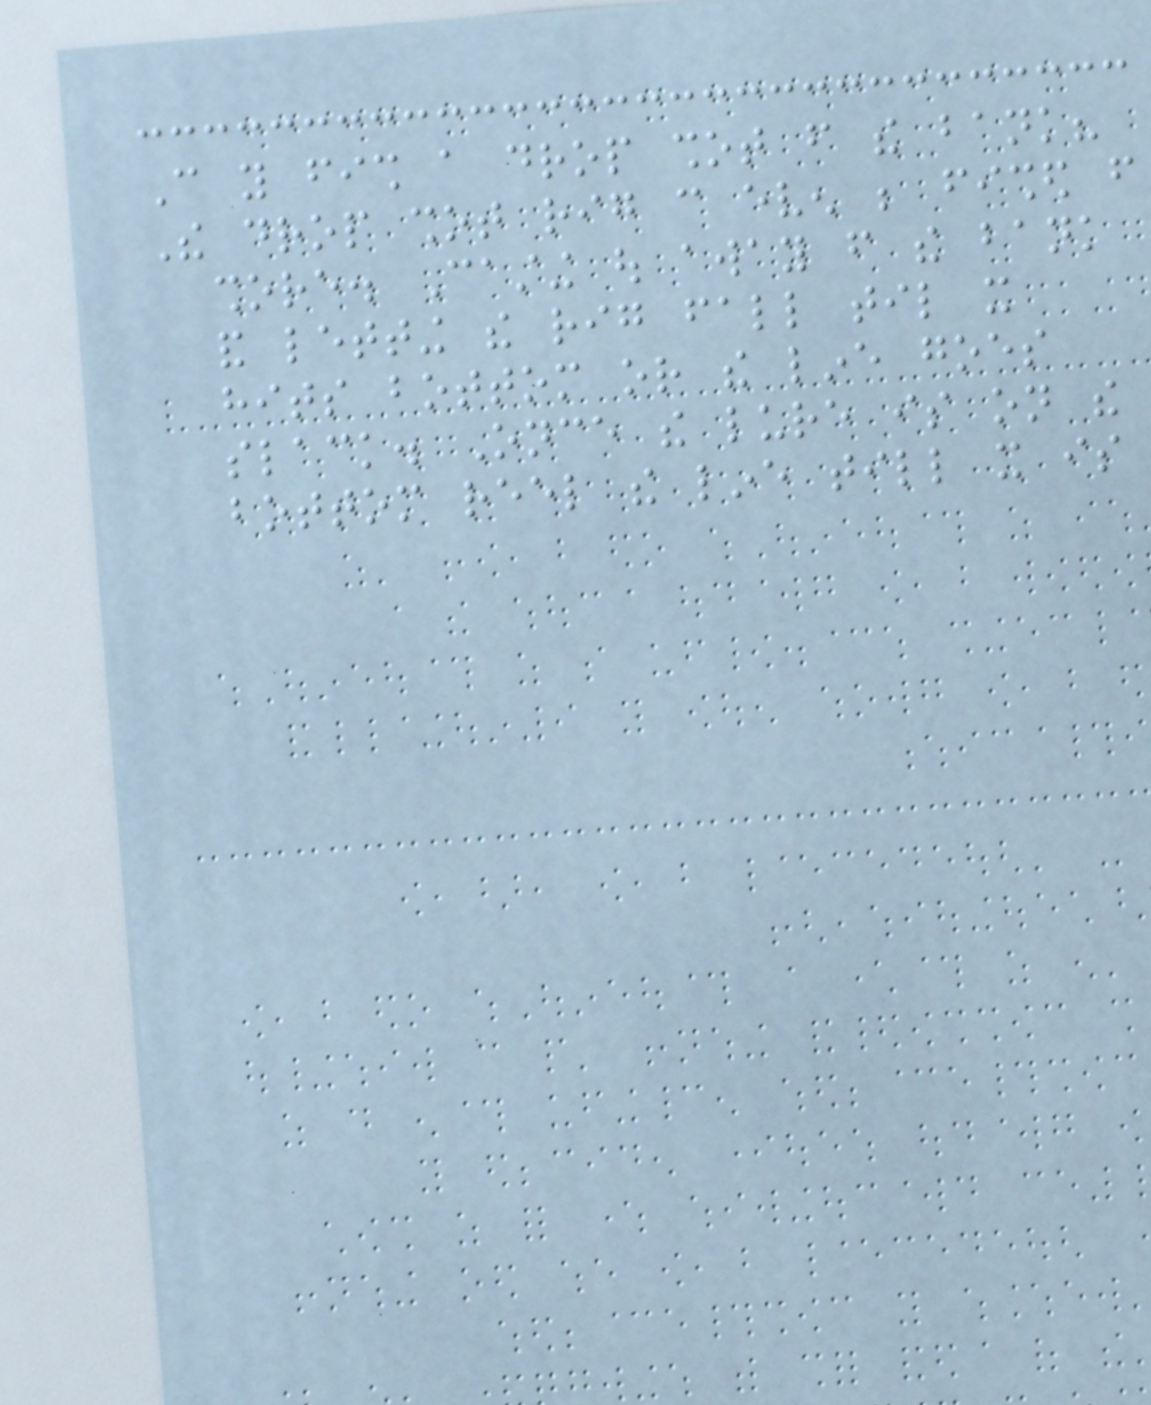Can you fish a drop shot from the bank?
The drop shot rig can even be fished from
shore. Casting out away from the bank
and letting the rig fall til it
hits bottom or the line goes
slack. Once the lure is on the
bottom reel the line till it is
